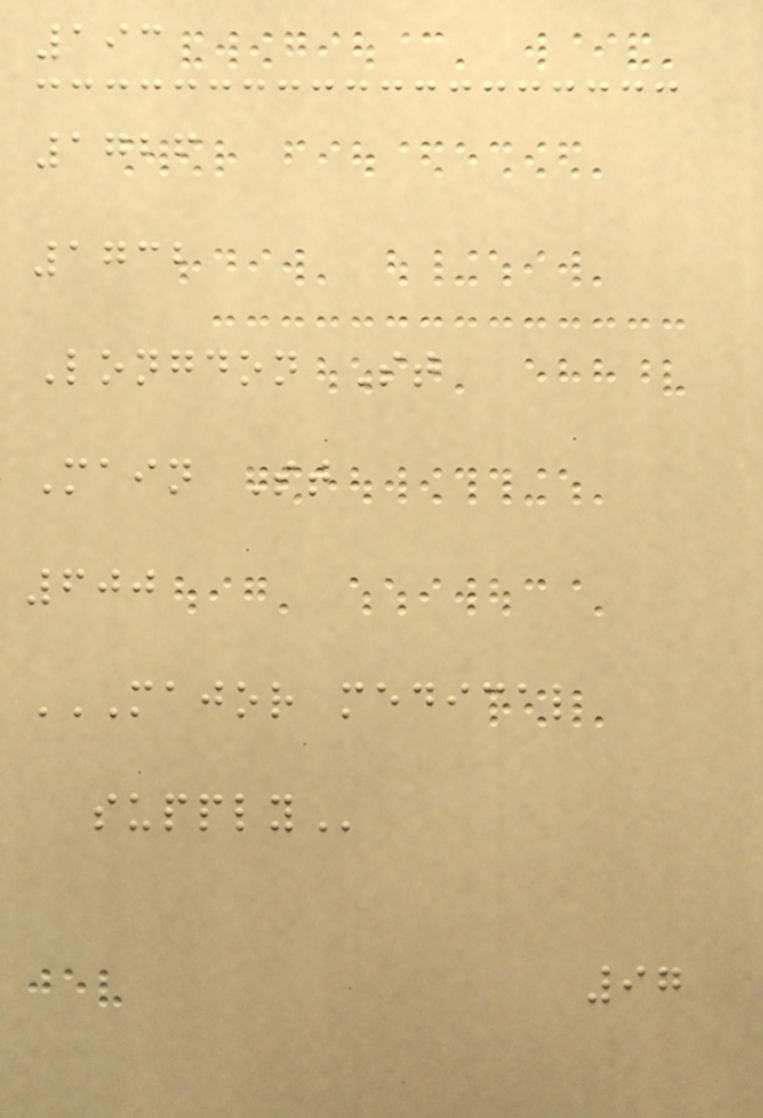193
1726
1732
Longdon St
Main St
600
MAJOR MEDICAL
SUPPLY
97
